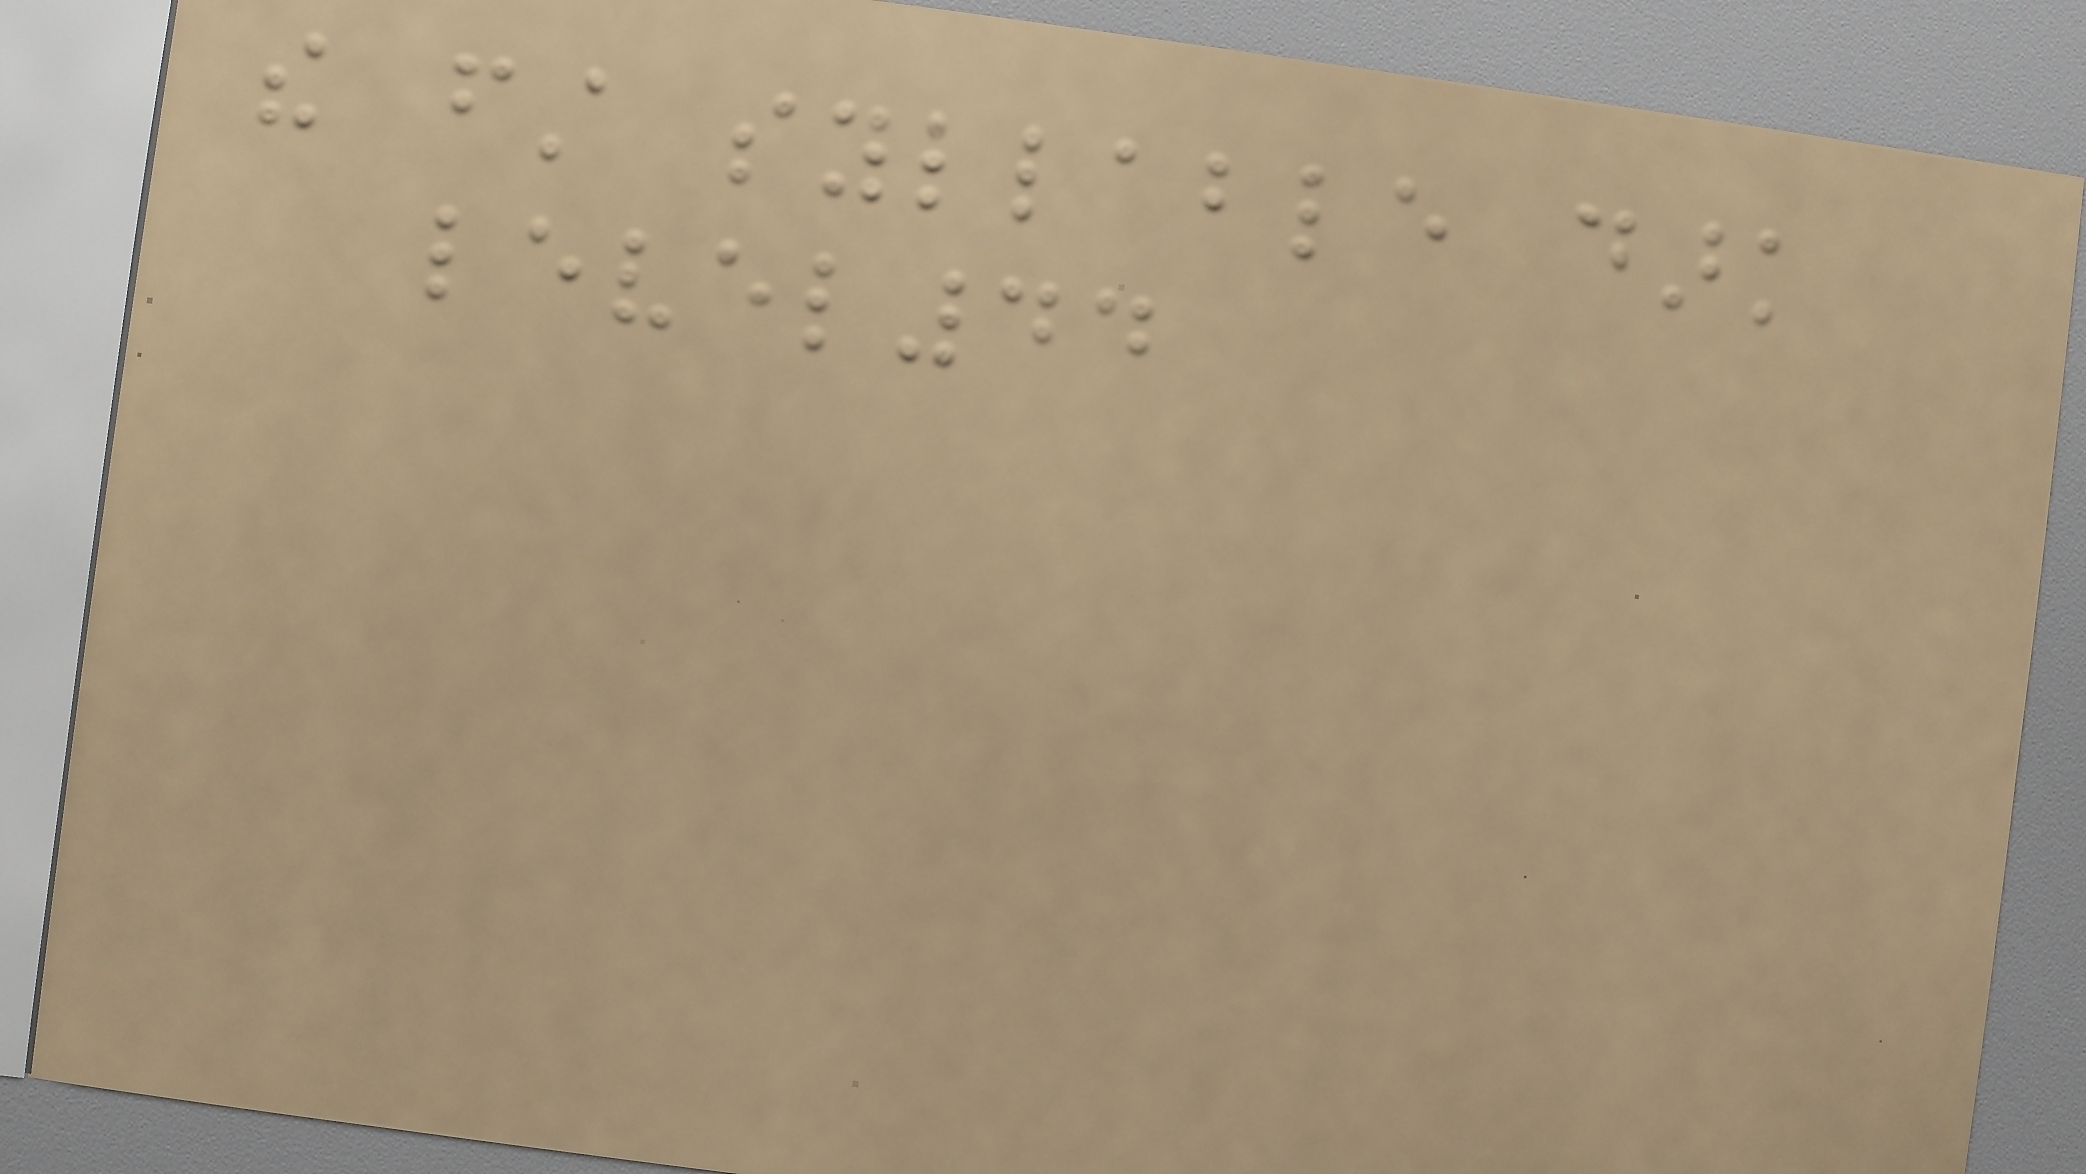the first syllable dark
level44
